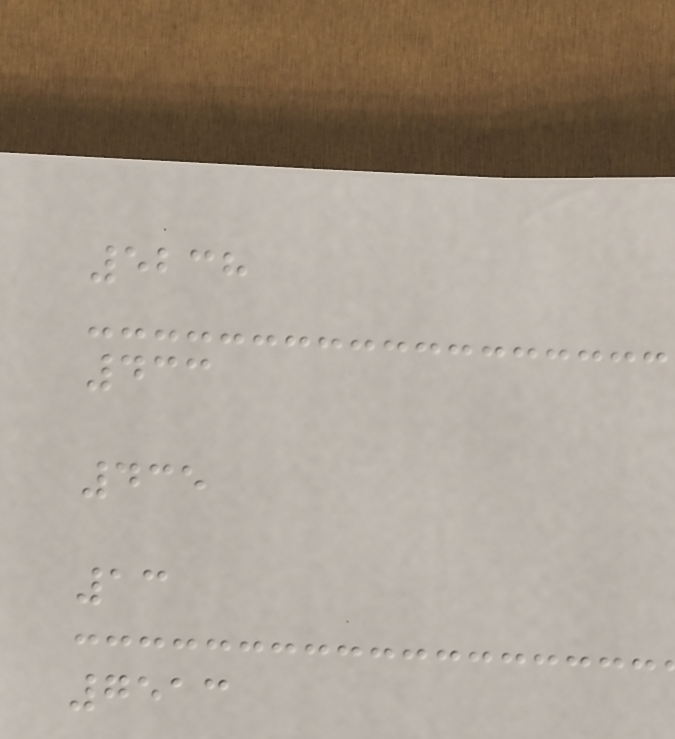5238
433
435
13
7513
